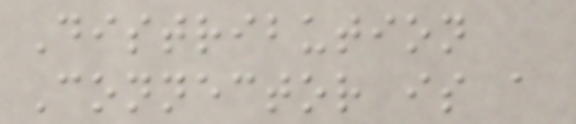Distribution
Connector is a
